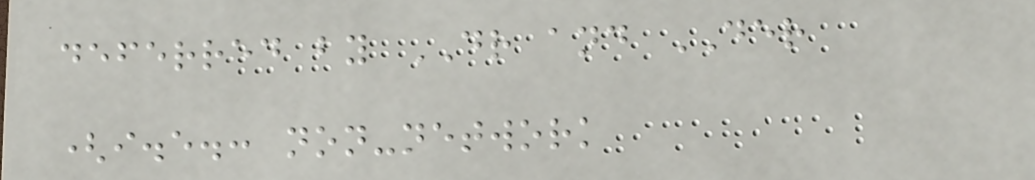deferred by DR and DER
(i.e.: non-network
